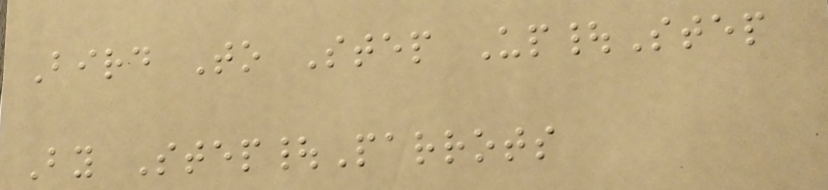Bird To Step Up|Step
By Step|Parrots
